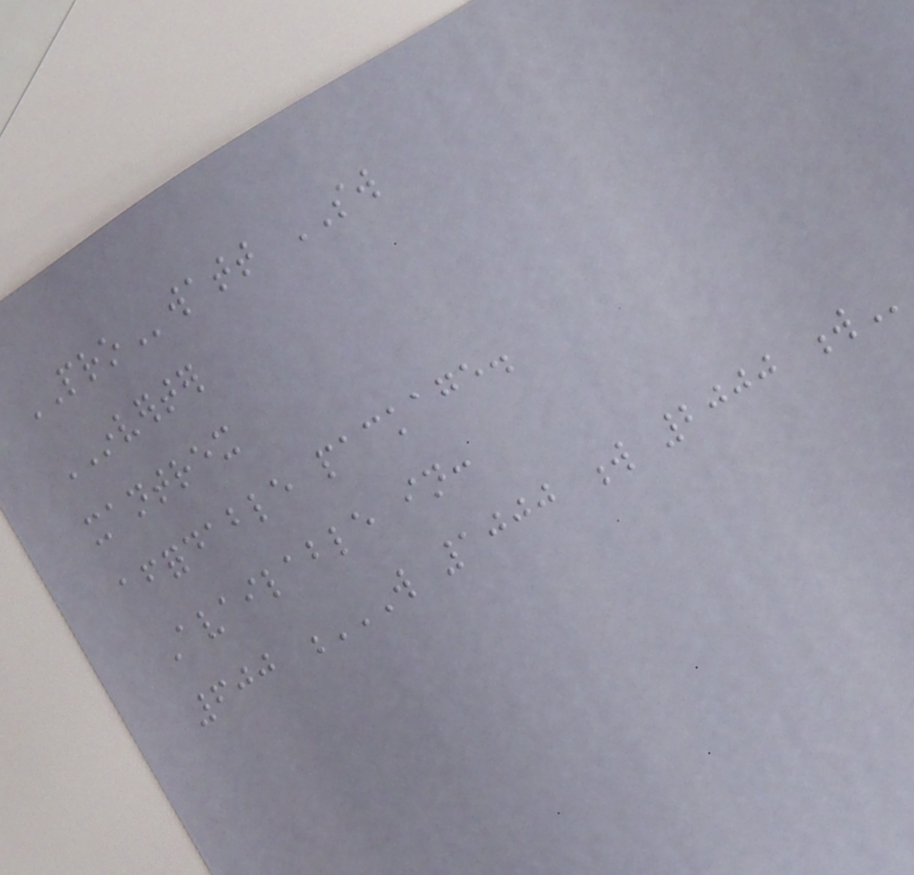PROwatt SW
INVERTER
xantrex
affordable package.
Available in:
600 W 1000 W 2000 W
